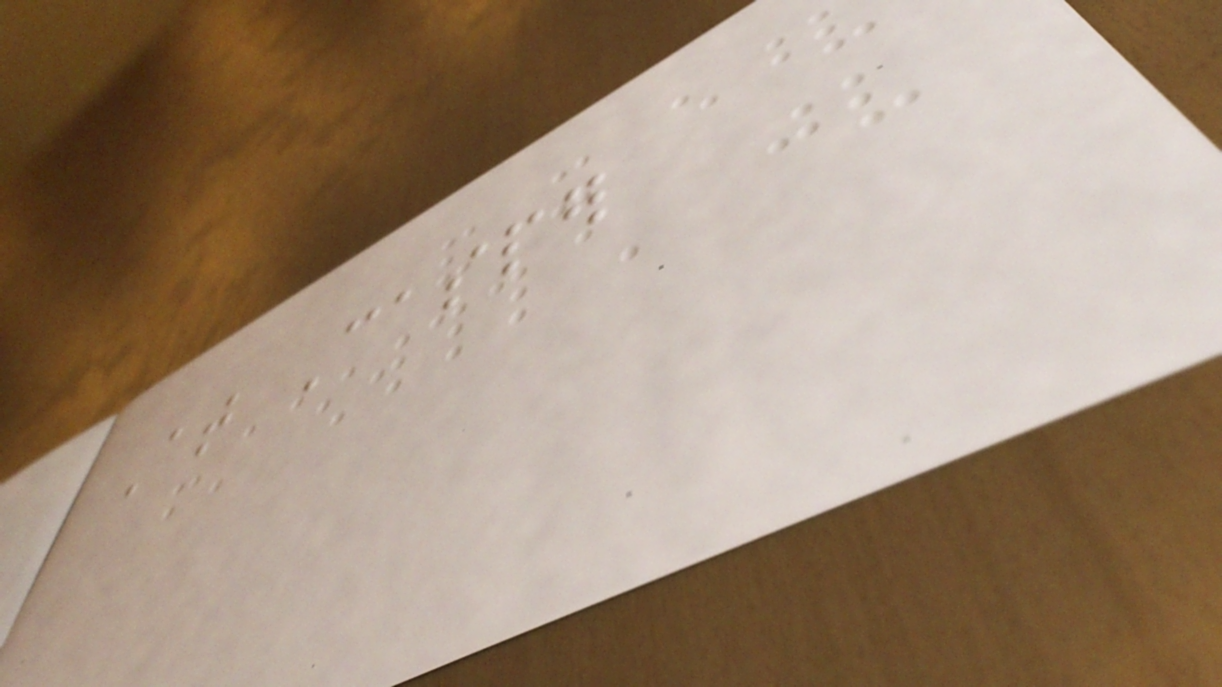At Casper
